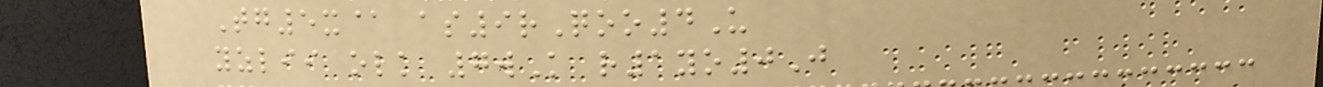Tg5x@ as9rQoo4U
yzlii olk 7wK r1yo0J
